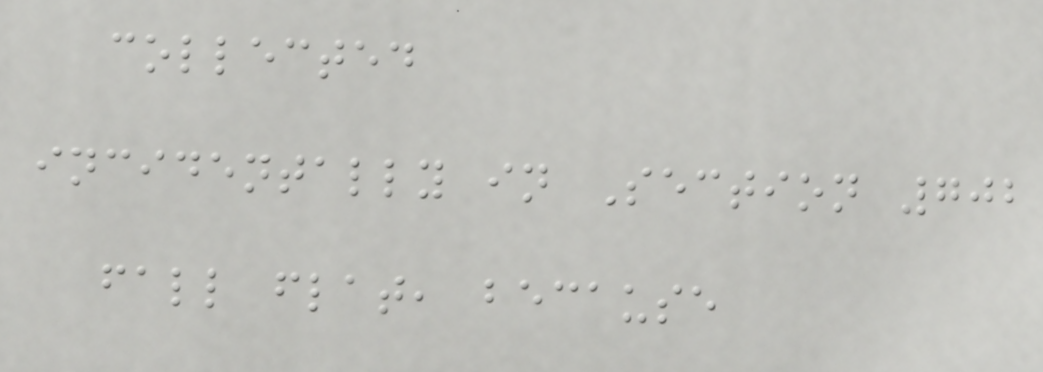collected
incidentally in Section 702
fall flat, because
